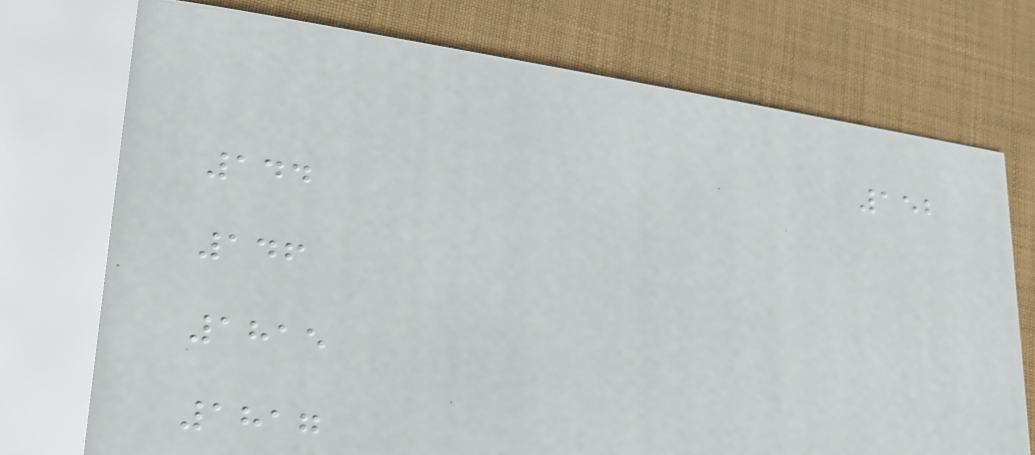152
144
146
1815
1817
